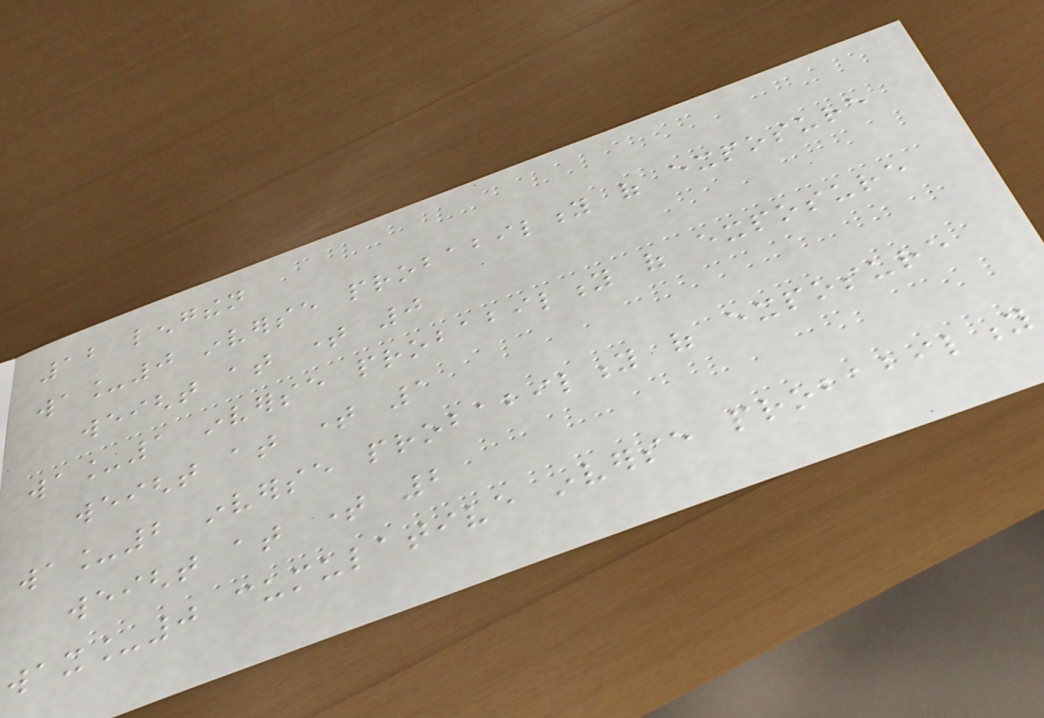12 lengthen
wa_0 inverse probability of exposure
weight at time 0
wa_1 inverse probability of exposure
weight at time 1
wa_2 inverse probability of exposure
weight at time 2
wax_0 cumulative inverse probability
